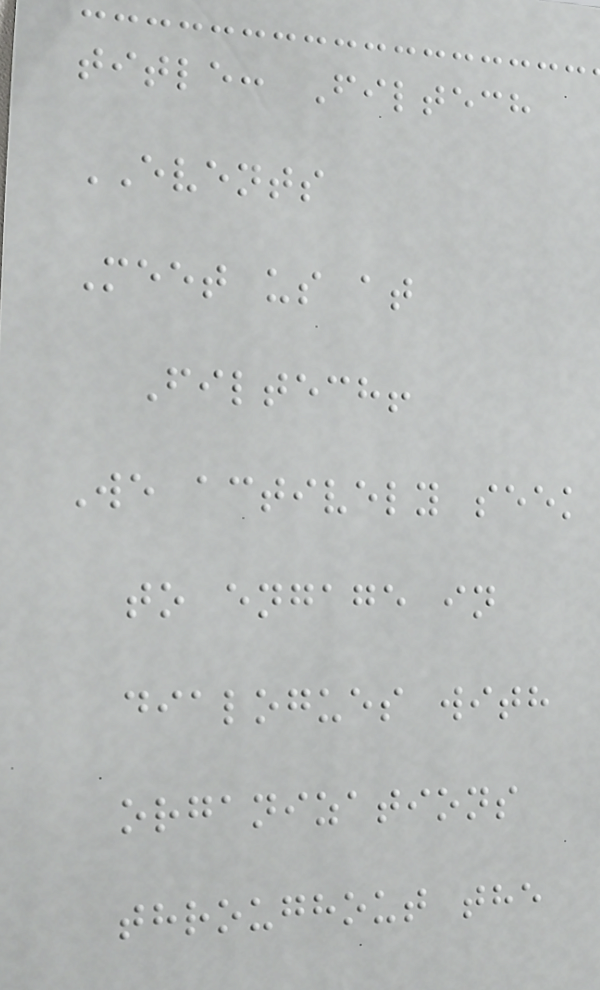title: Filtech
EVENTS
Meet us at
Filtech!
We actively seek
to engage in
dialogues with
organizations
throughout the
